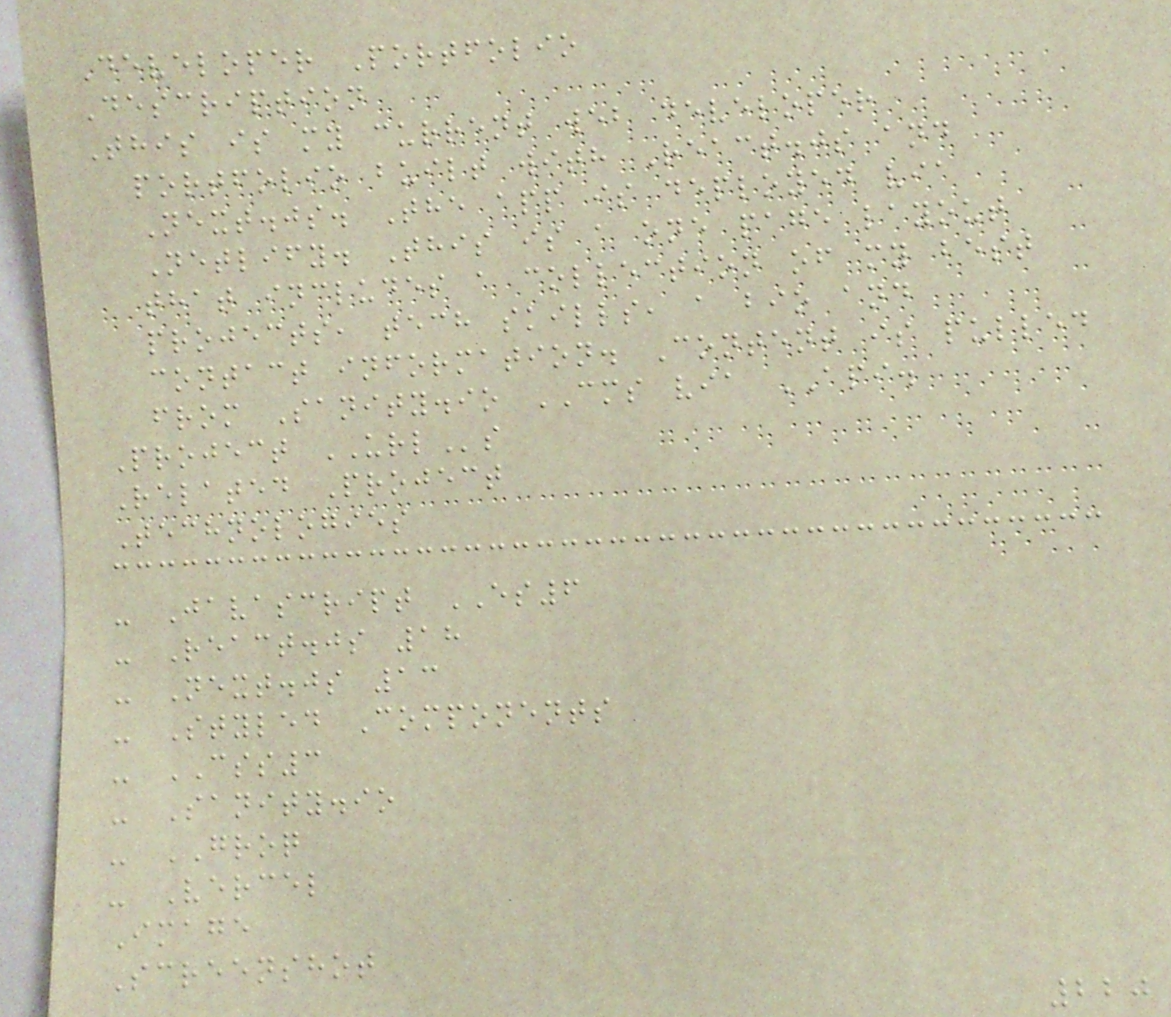Developer Portfolio
Description
This is my current web developer
portfolio built with React.js and
Next.js. The app is deployed via
Netlify. This is a one page layout
that includes a collection of my best
projects, tech skills, a bio and
contact information. Content is pulled
from Sanity.io CMS via API.
Project URLs
Related Project
Technologies
- Javascript ES6
- React.js 18
- Next.js 13
- Styled Components
- CSS3
- Sanity.io
- GROQ
- Vercel
Image
Screenshot
220
